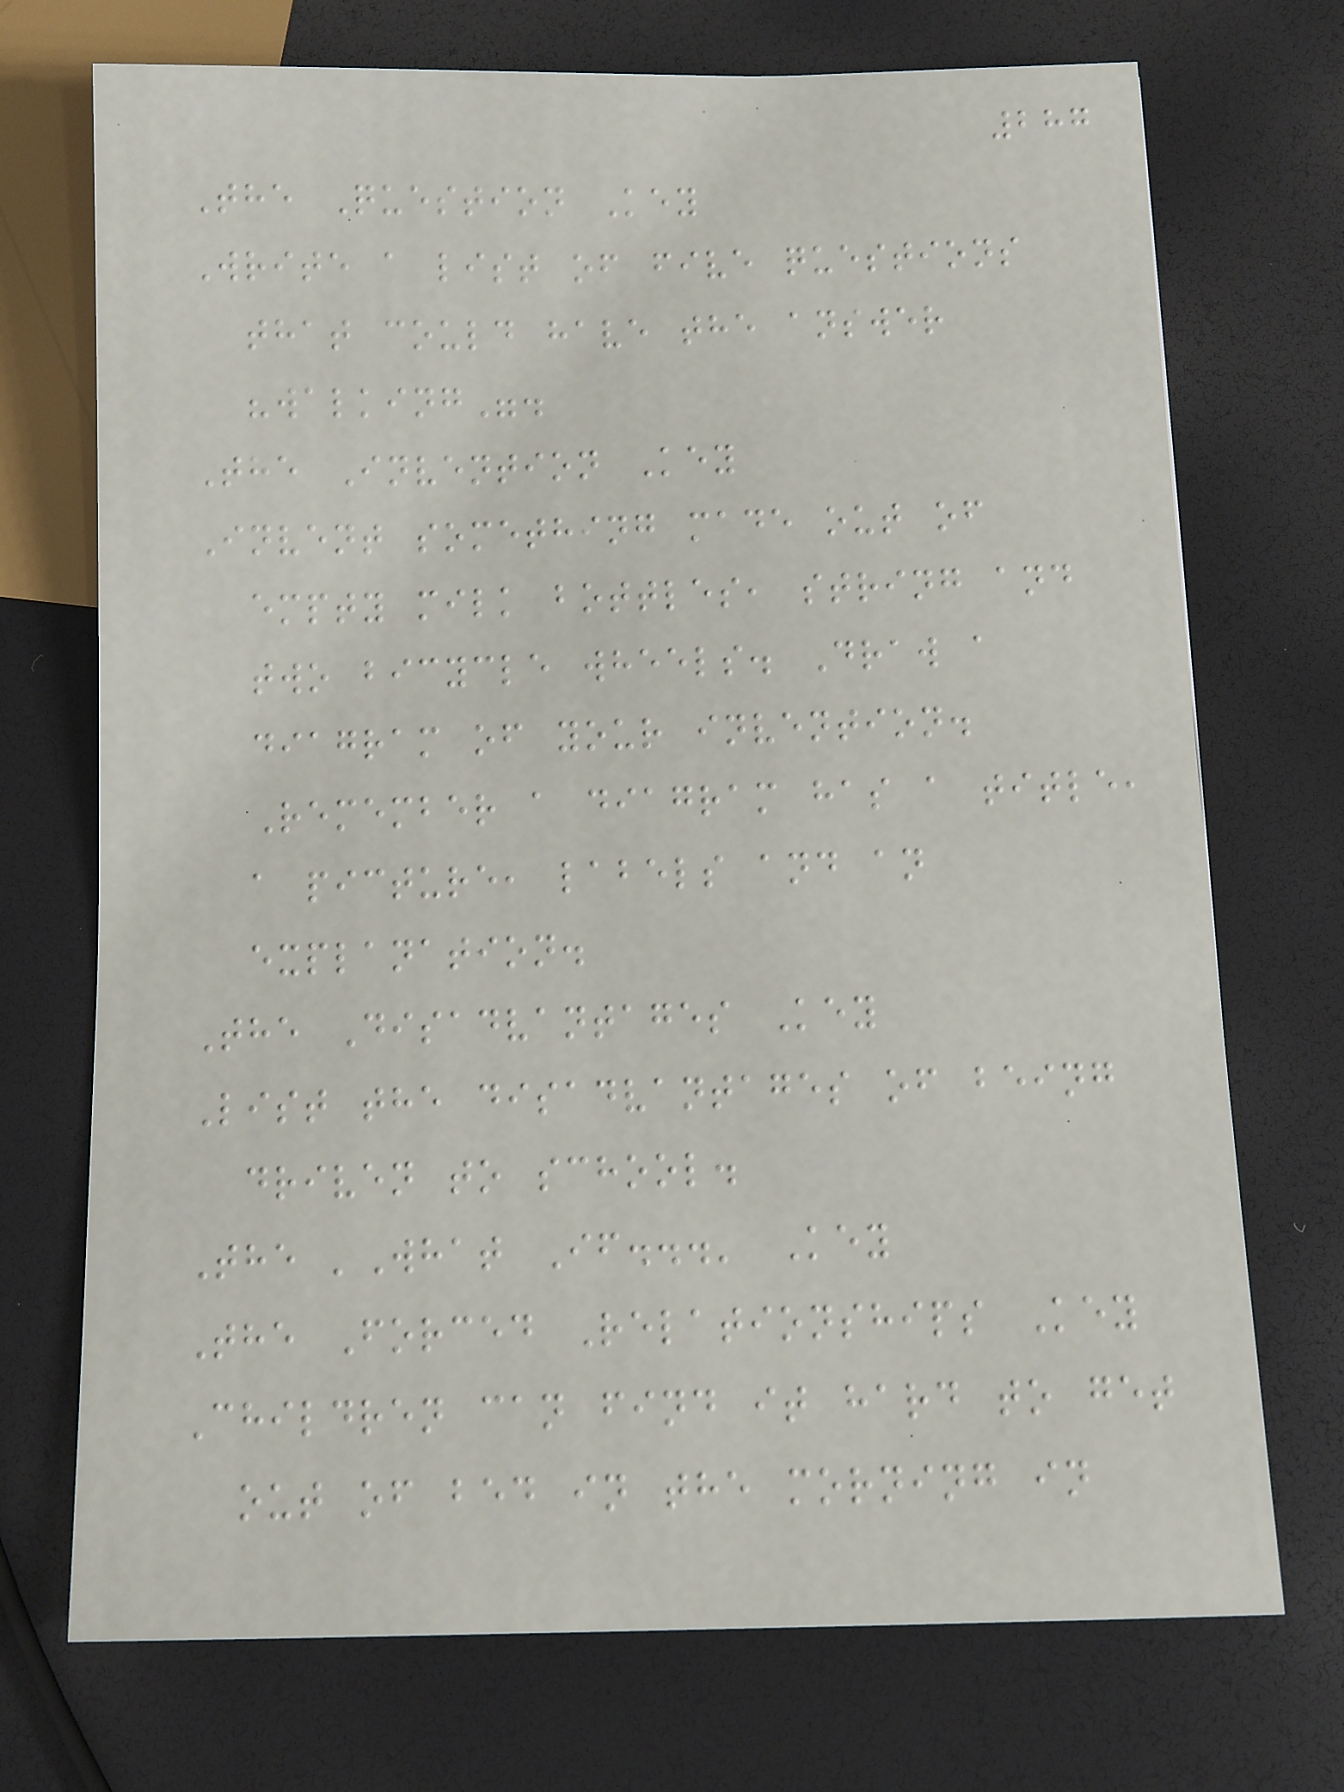287
The Question Key
Write a list of five questions
that could have the answer
"walking".
The Invention Key
Invent something made out of
empty milk bottles, string and
two bicycle wheels. Draw a
diagram of your invention.
Remember a diagram has a title,
a picture, labels and an
explanation.
The Disadvantages Key
List the disadvantages of being
driven to school.
The 'What If...' Key
The Forced Relationships Key
Children can find it hard to get
out of bed in the morning in
